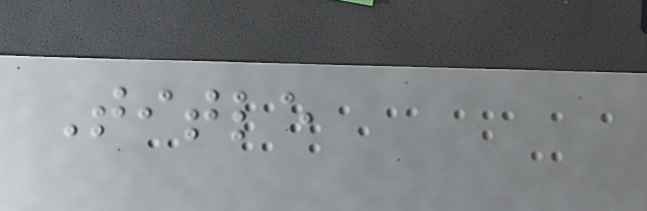Title
